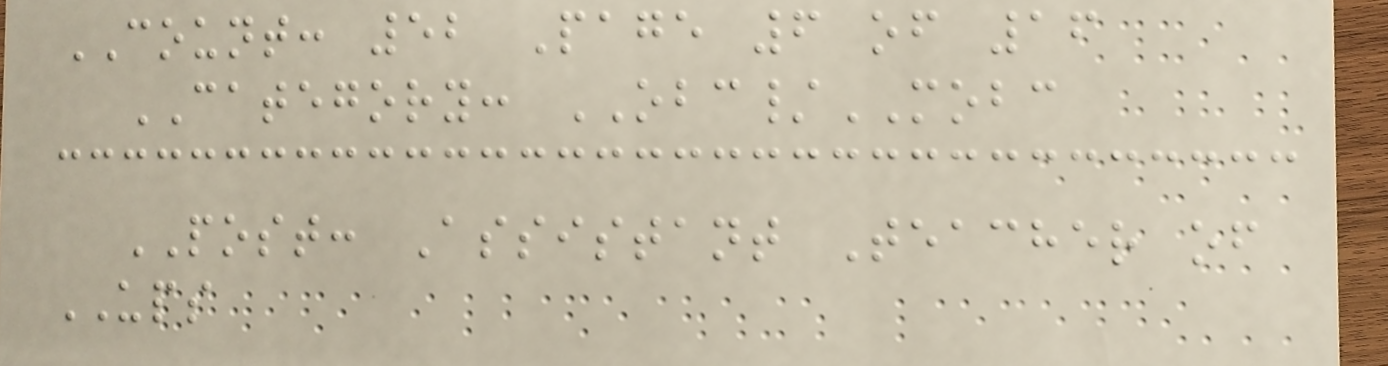COUNT: 52 Page 6 of 16
CATEGORY: OBC/MOBC
POST: Assistant Teacher of
UPS
